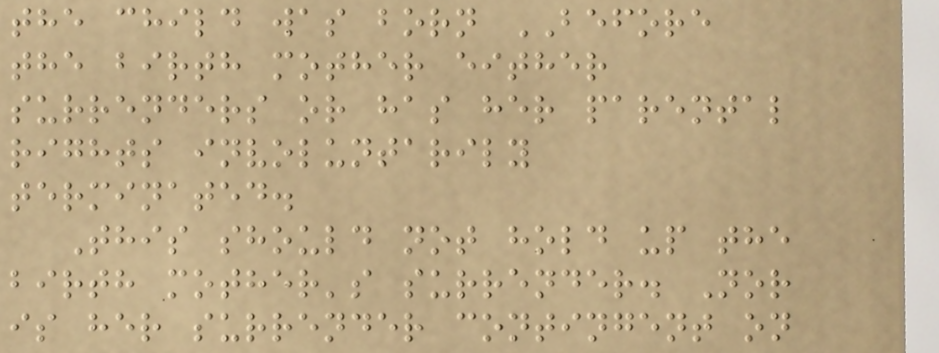the child was born BEFORE
the birth mother either
surrenders or has her parental
rights involuntarily
terminated.
This should not hold up the
birth mother's surrender. Nor
is her surrender contingent on
